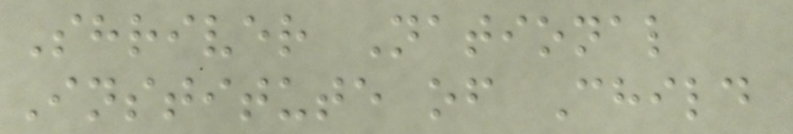Shriver National
Institute of Child
